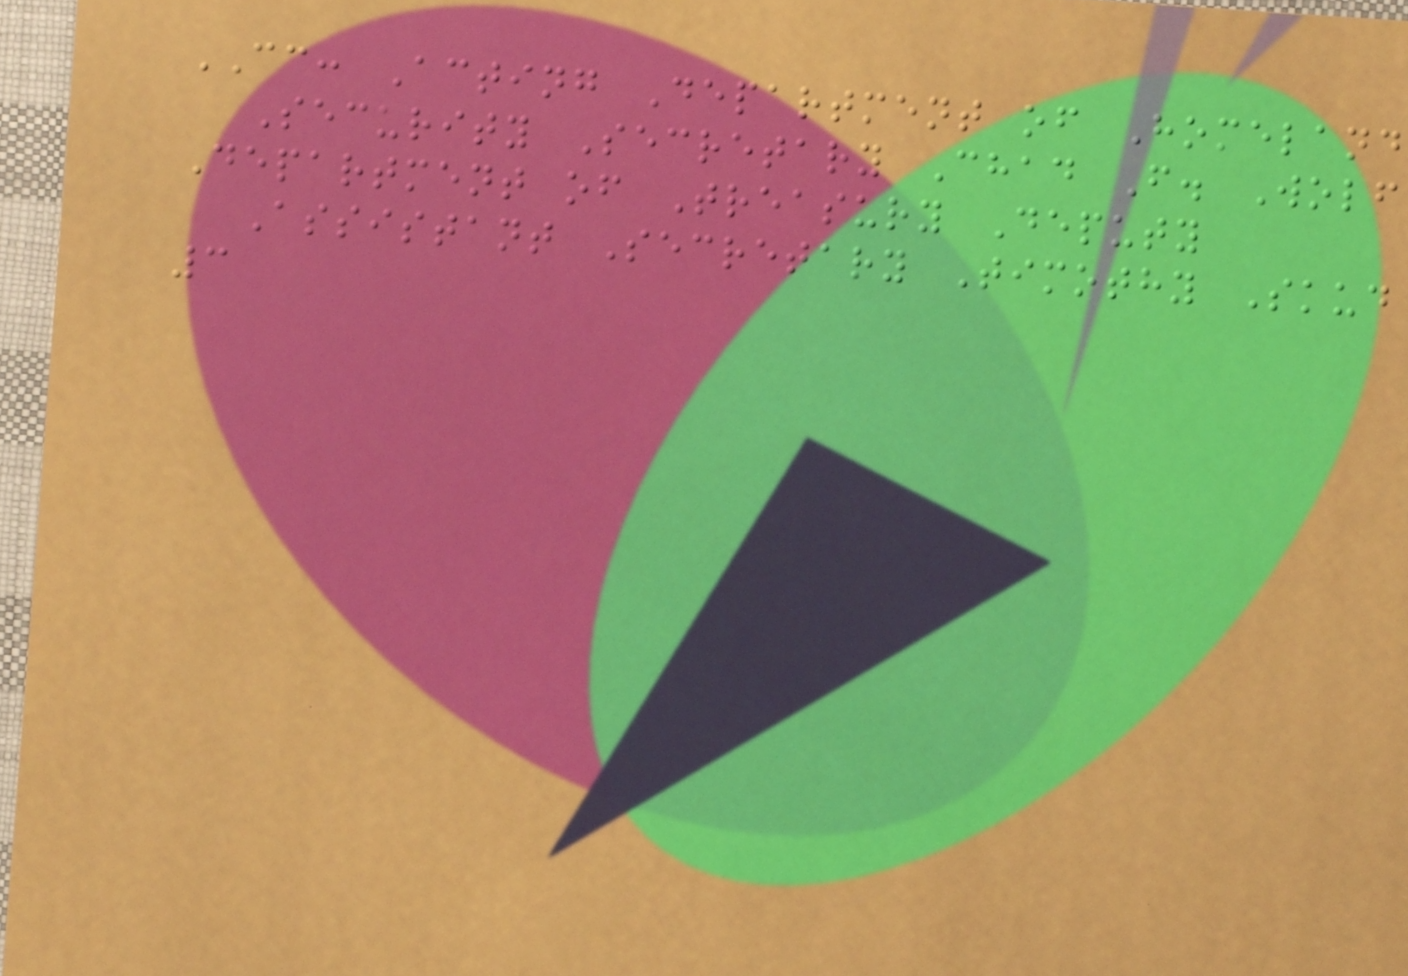CC: Acting Department of Homeland
Security Secretary Chad F. Wolf
Department of Treasury Deputy
Assistant Secretary Timothy Skud
3
